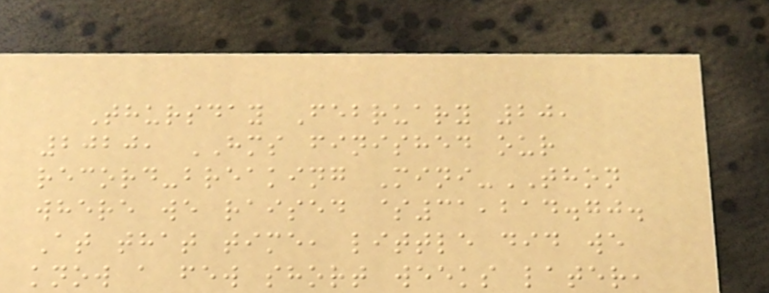Thursday February 20,
2020, HMS finished our
record-breaking Mini-THON
where we raised $31,214.70.
At that time, little did we
know a few short weeks later,
